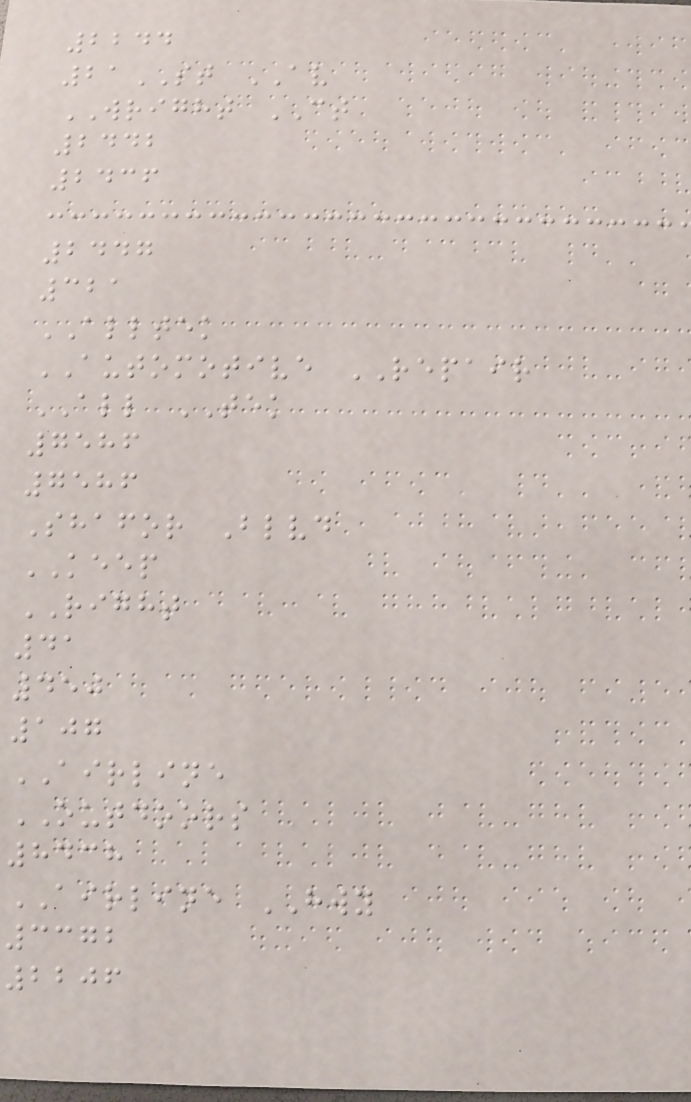2244
21ST AV
WRIGHT CT
2442
2436
2447
321
ALLTEK
AUTOMOTIVE REPAIR
ALL TEK
7586
7586
Shafor Blvd
KEEP
RIGHT
41
450
107
AIRLINE
OUTDOORS
8438
AIRLINE HWY
3372
2206
